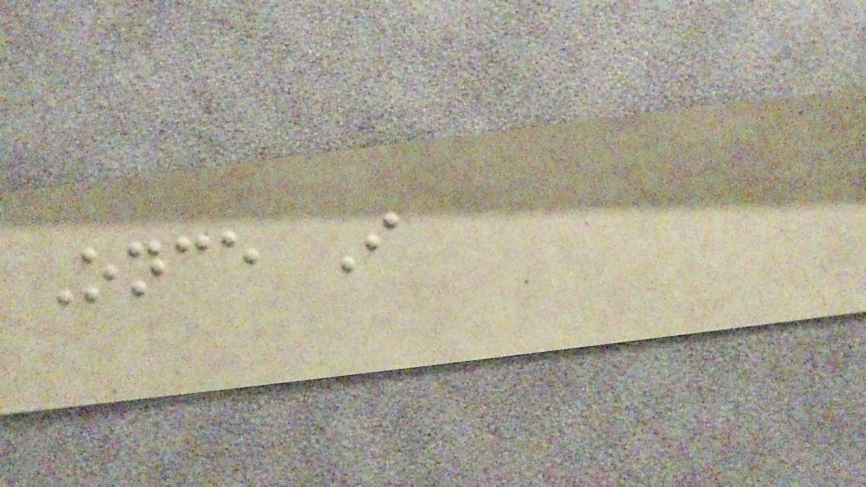Once I
